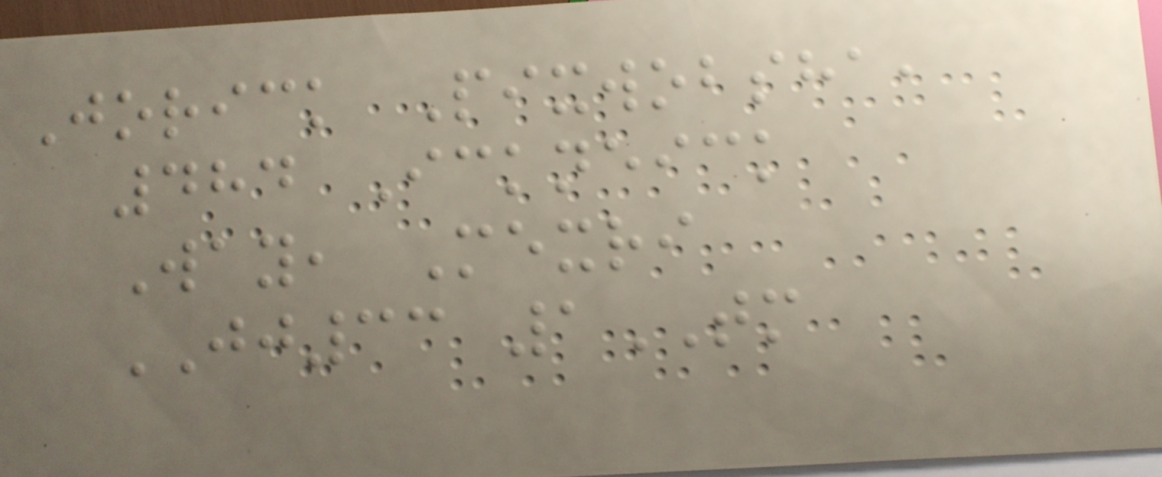Jorick Pixwobsha,
484 Ickneick
Way, Mexri
JJ33 1TM
